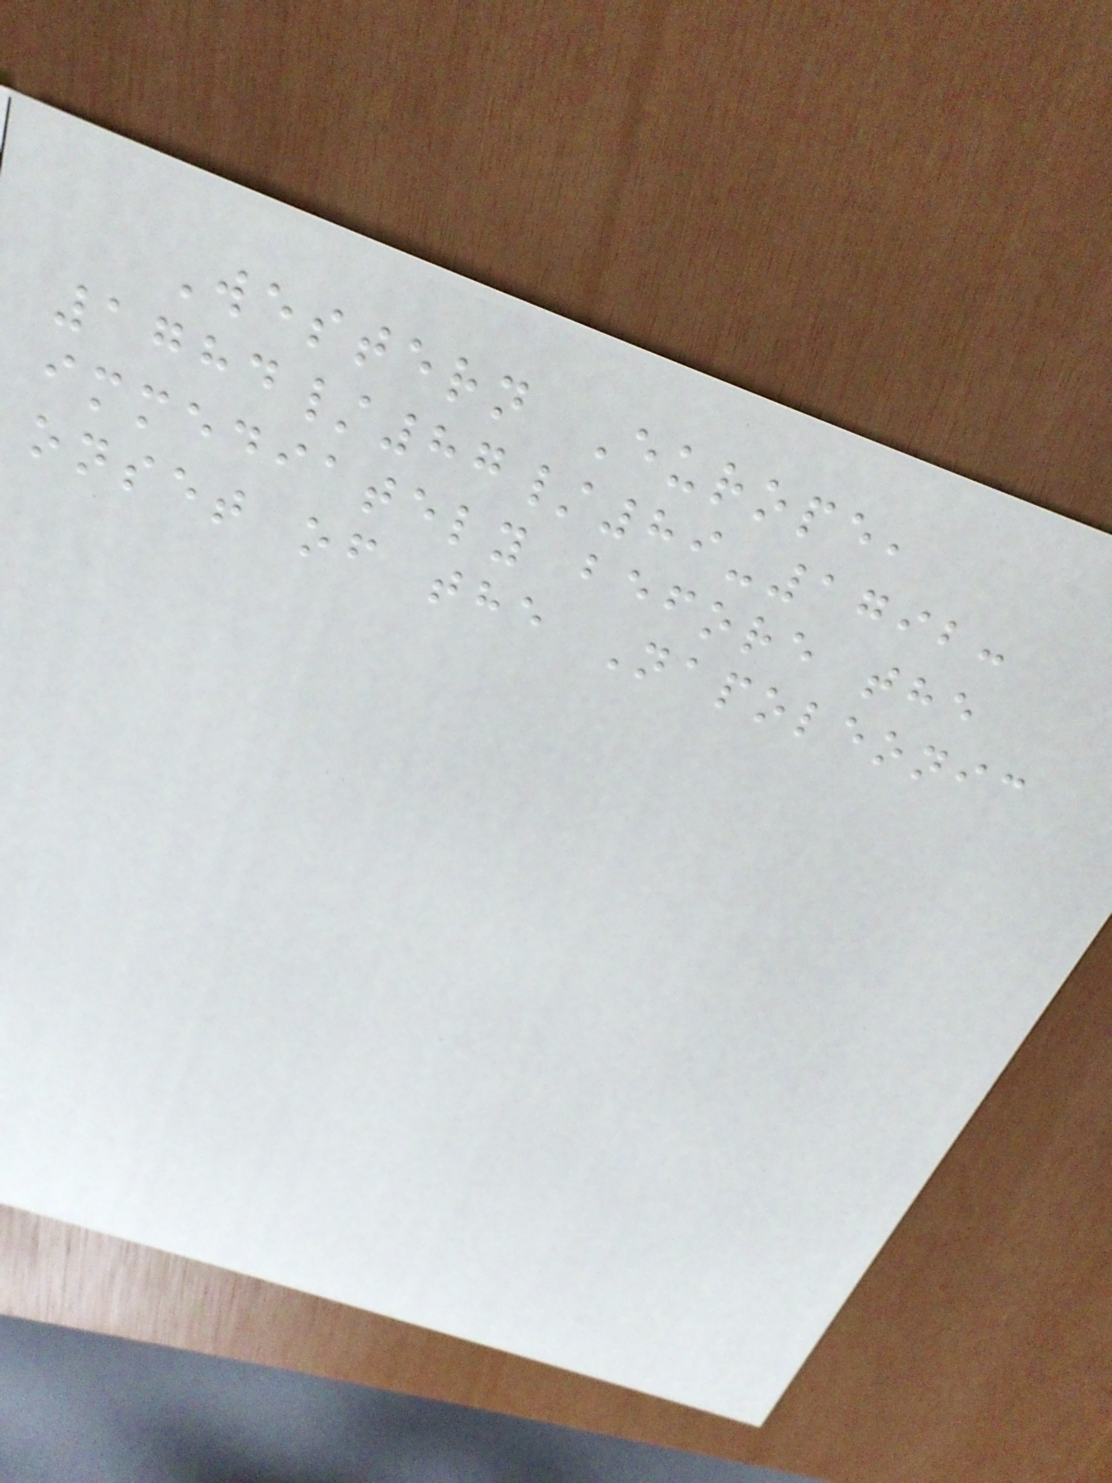Western Europe,
1784/87/89-1792:
immediately before the
onset of the Napoleonic
